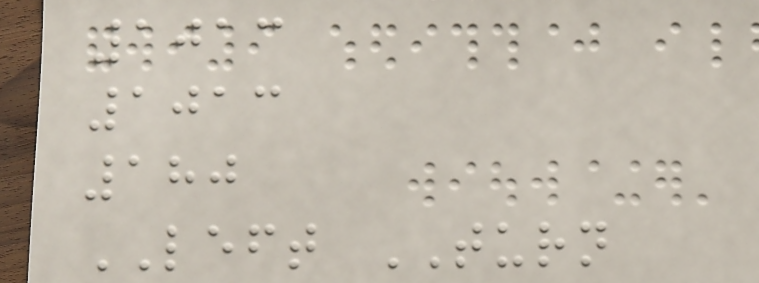1013
1013
180
LEFT TURN
